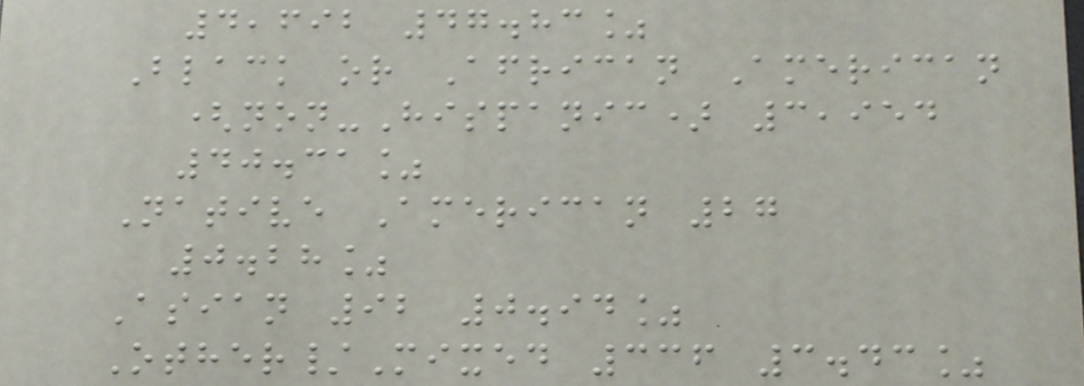4,692 47.83%
Black or African American
(non-Hispanic) 3,954
40.31%
Native American 27
0.28%
Asian 92 0.94%
Other/Mixed 336 3.43%
